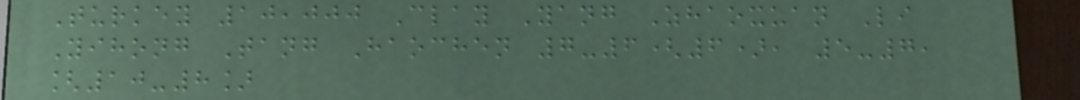Turkey 10,000 Clay Yang Zhaoxuan Li
Yihong Tang Haochen 7-6(6), 5-7,
[10-8]
